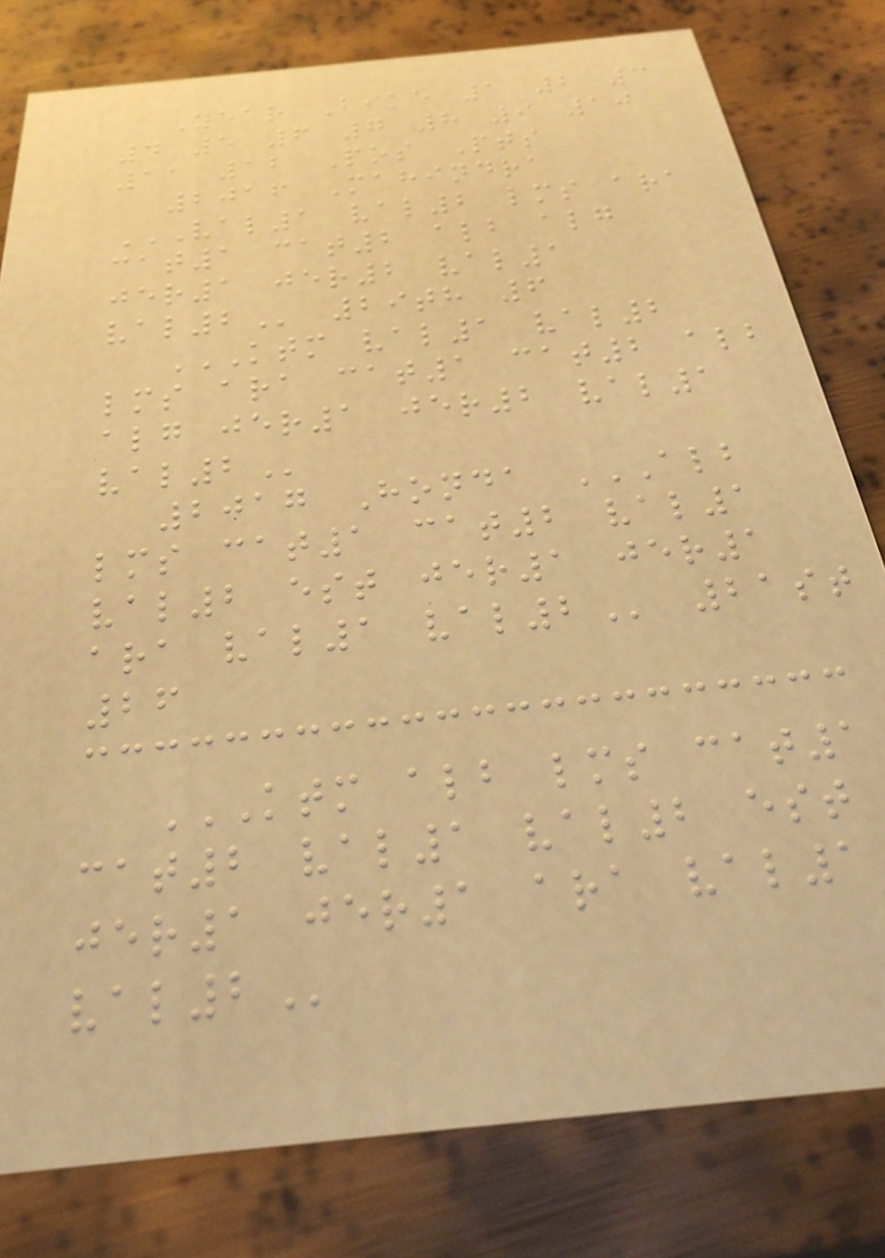Year Bike 1 2 3
4 5 6 7 8 9 10
11 12 Pos Pts
2016 Mahindra
VAL1 VAL2 LMS ARA
CAT1 CAT2 ALB ALG
JER1 JER2 VAL1
VAL2 29th 6
KTM VAL1 VAL2
LMS ARA CAT1 CAT2 ALB
ALG JER1 JER2 VAL1
VAL2
2017 Honda ALB
LMS CAT1 CAT2 VAL1
VAL2 EST JER1 JER1
ARA VAL1 VAL2 21st
26
KTM ALB LMS CAT1
CAT2 VAL1 VAL2 EST
JER1 JER1 ARA VAL1
VAL2
